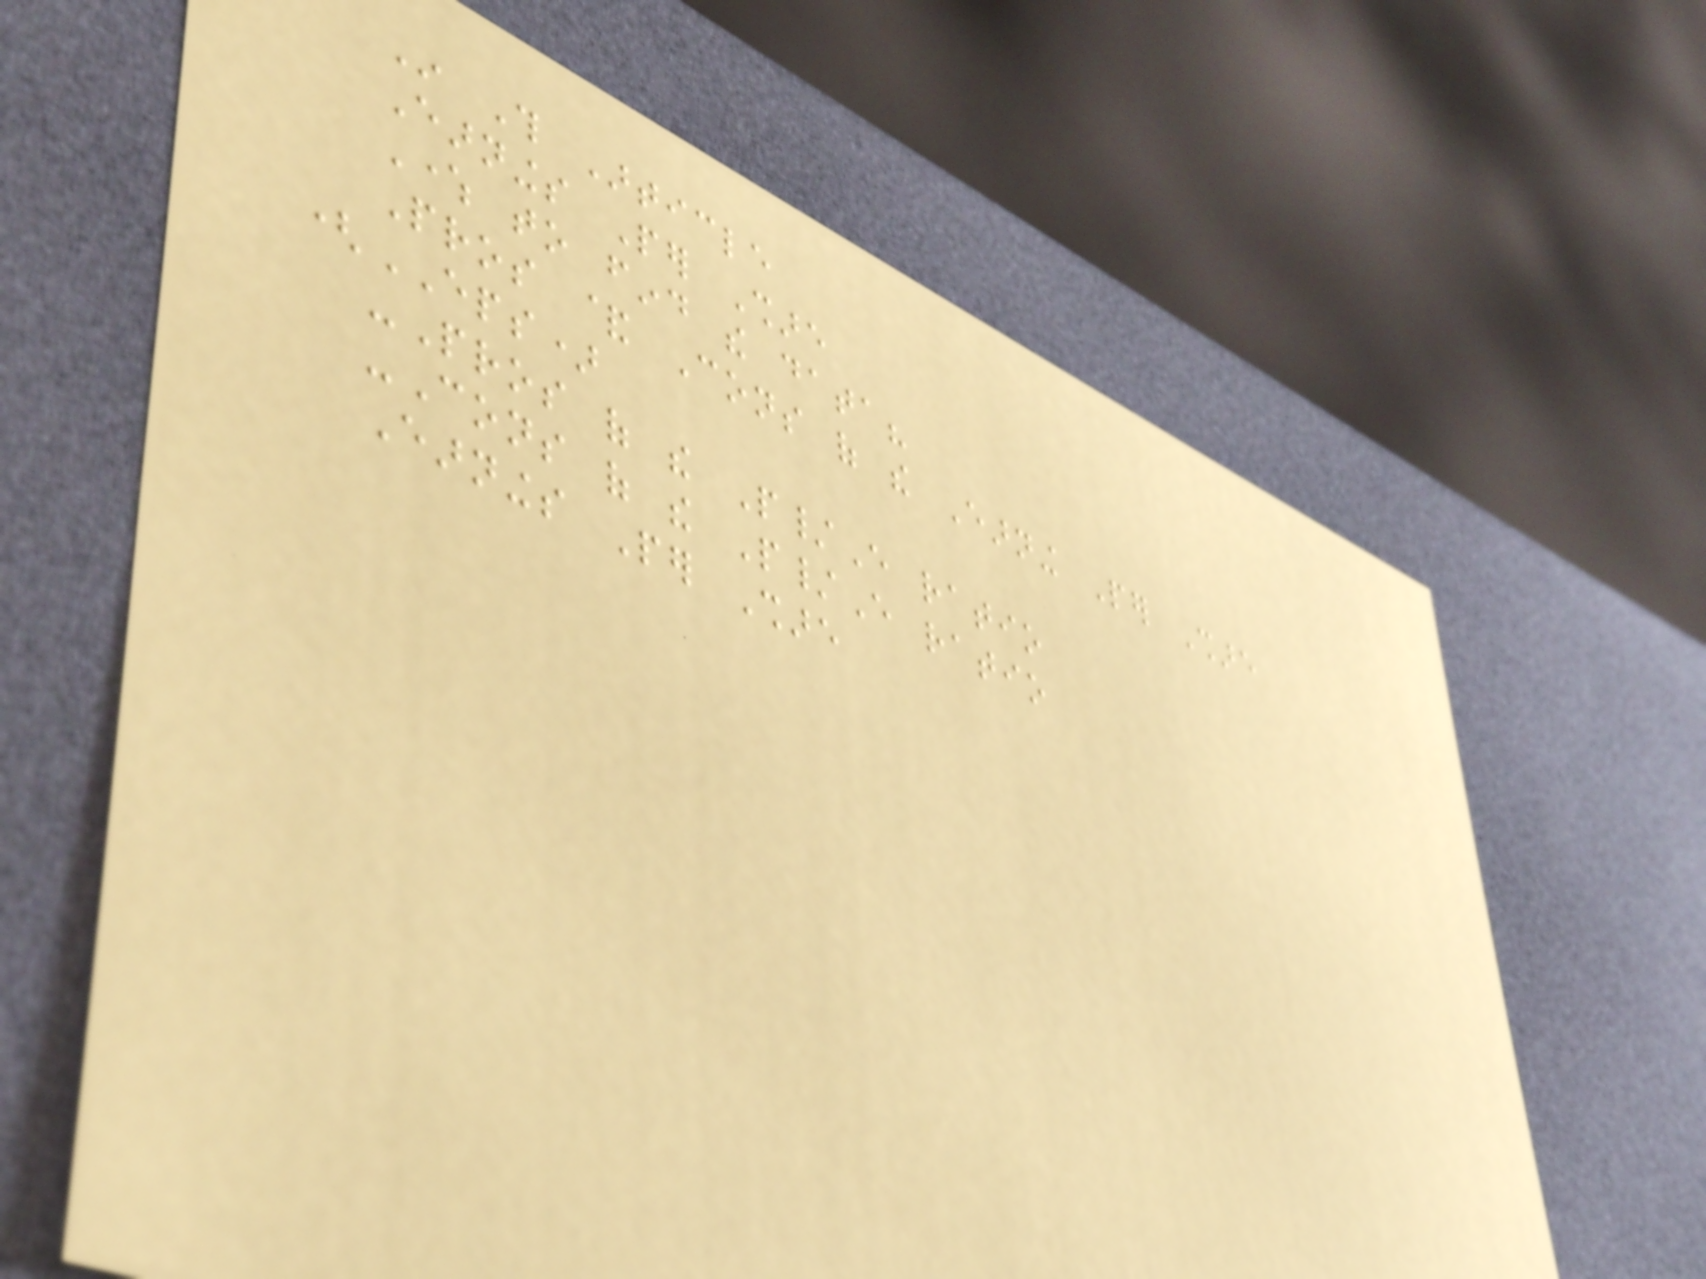In This Article
Earnings Per Share
Where to find the data?
Pros & Cons of the Earning Per Share
(EPS)
-Pros of the P/E ratio
-Cons of the P/E ratio
Earnings Per Share
